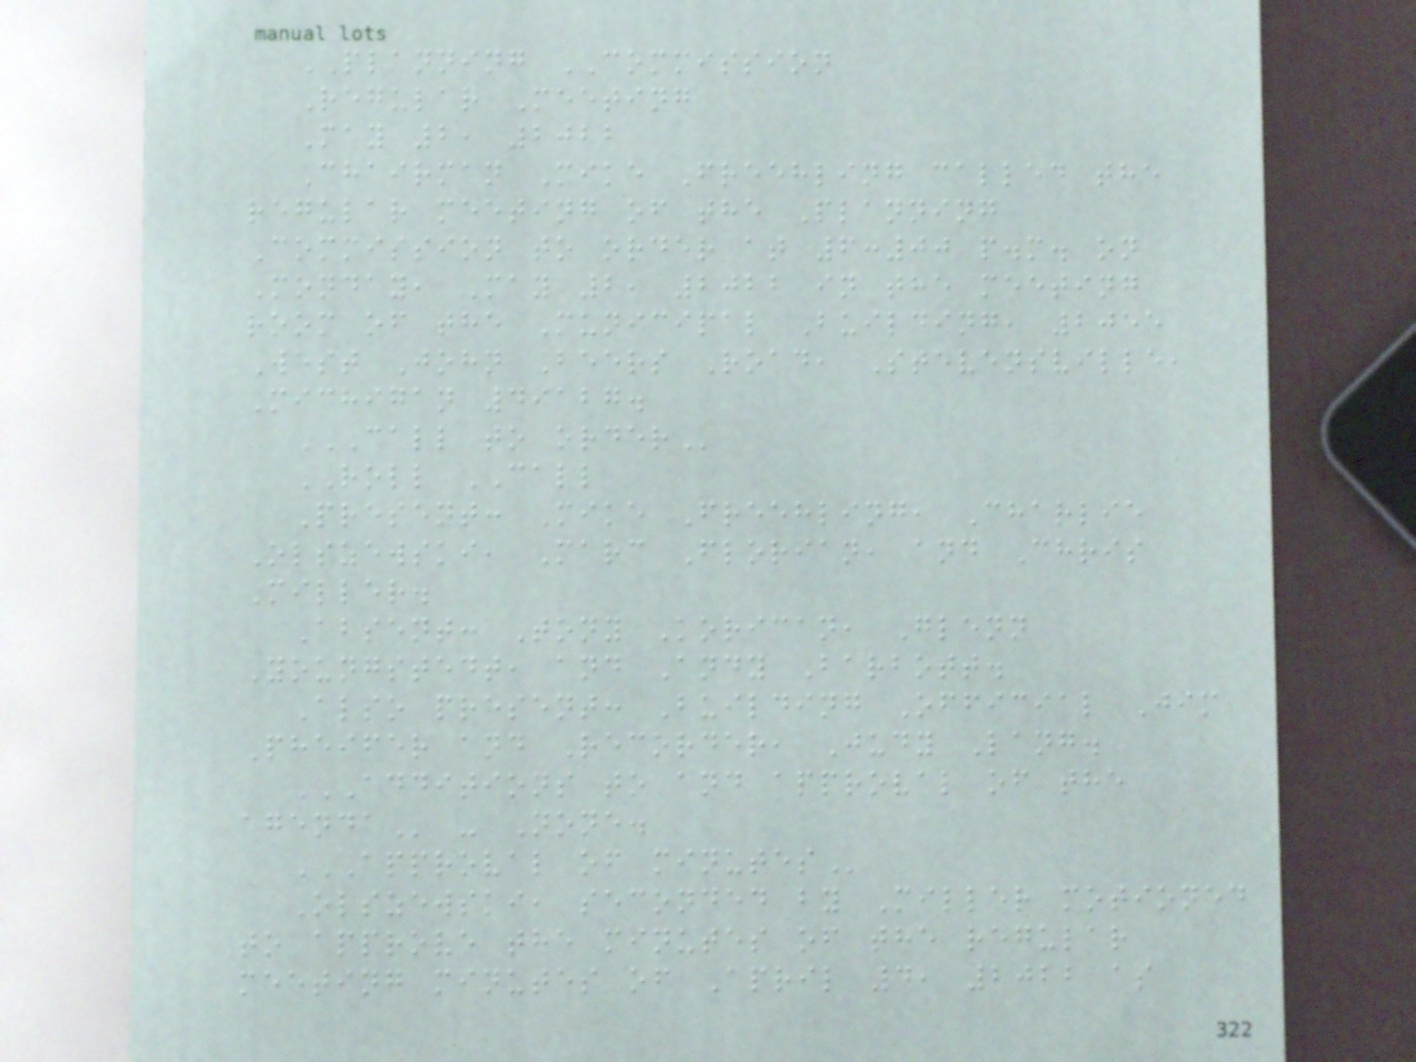PLANNING COMMISSION
Regular Meeting
May 2, 2022
Chairman Mike Freehling called the
regular meeting of the Planning
Commission to order at 6:00 p.m. on
Monday, May 2, 2022 in the meeting
room of the Municipal Building, 2055
West John Beers Road, Stevensville,
Michigan 49127.
CALL TO ORDER
ROLL CALL
Present: Mike Freehling, Charlie
Olszewski, Marc Florian, and Chris
Miller.
Absent: Tony Korican, Glenn
Youngstedt, and Andy Barbott.
Also present: Building Official Jim
Pheifer and Recorder, Judy Lang.
ADDITIONS TO AND APPROVAL OF THE
AGENDA - None.
APPROVAL OF MINUTES
Olszewski, seconded by Miller motioned
to approve the minutes of the regular
meeting minutes of April 4, 2022 as
